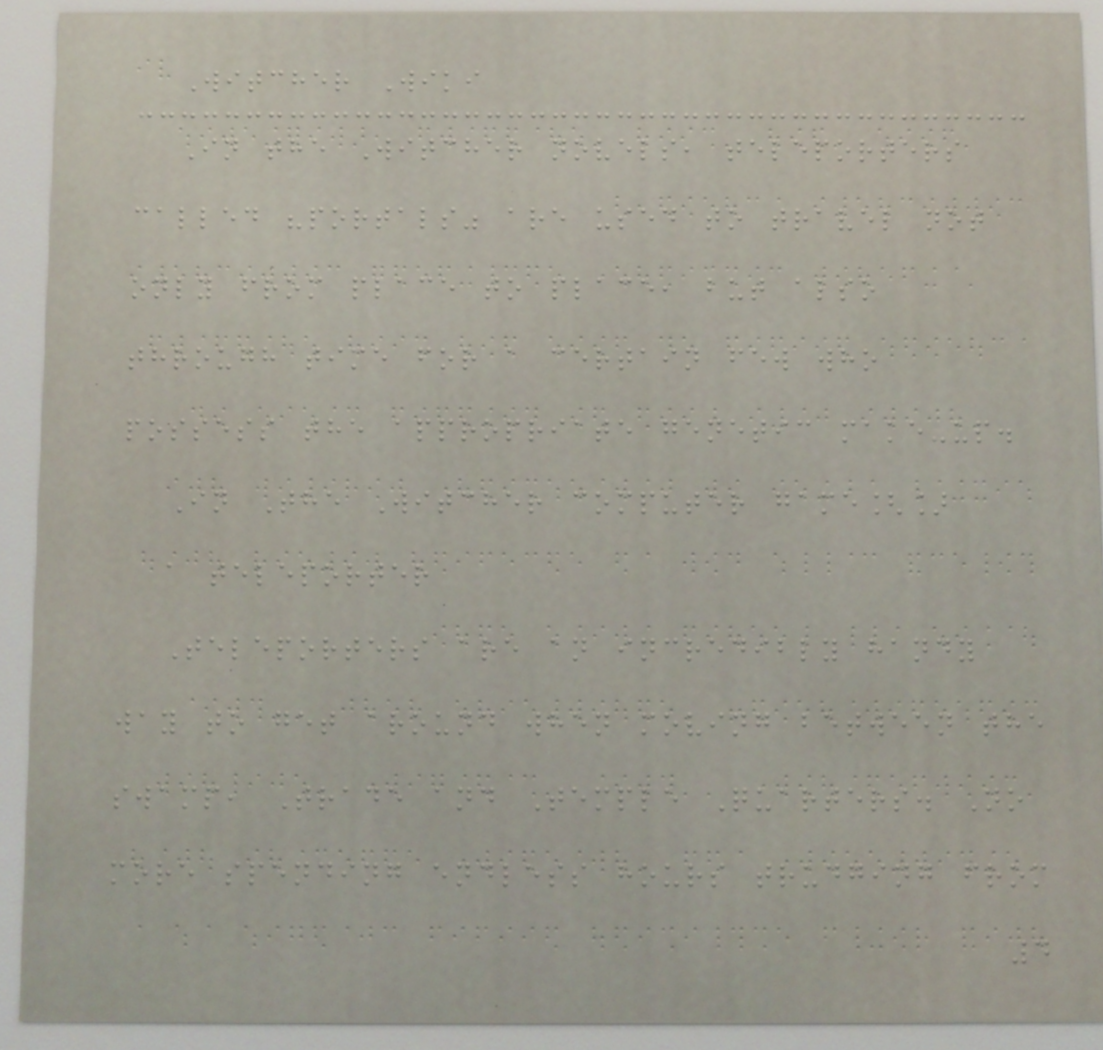Witcher Wiki
In the Witcher novels, teleporters
called "portals" are used to travel not
only from place to place, but also
through time for a certain few who
possess the appropriate genetic make-up.
In The Witcher computer game[]
a teleporter
Teleporters are an incredibly handy
way to get around when moving between the
swamp, Trade and Temple Quarters. No
more spending endless hours trudging from
4
